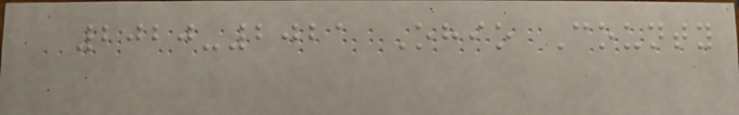2020-2021 Ohio County
